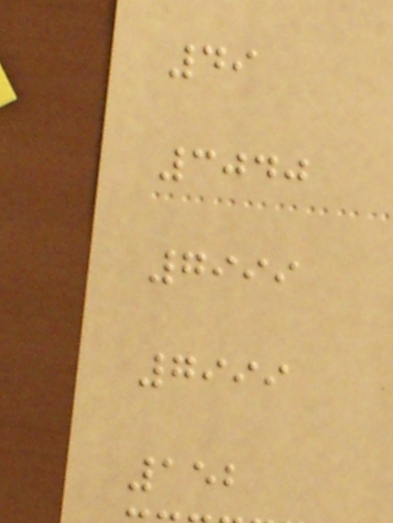49
3040
7999
7999
152
